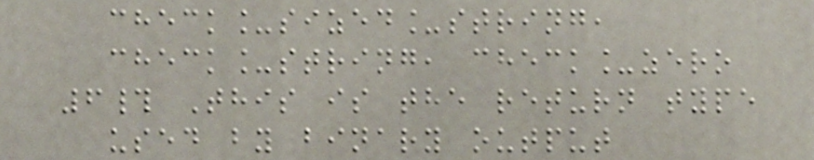check_sized_string,
check_string, check_zero
6# This is the return type
used by binary output
